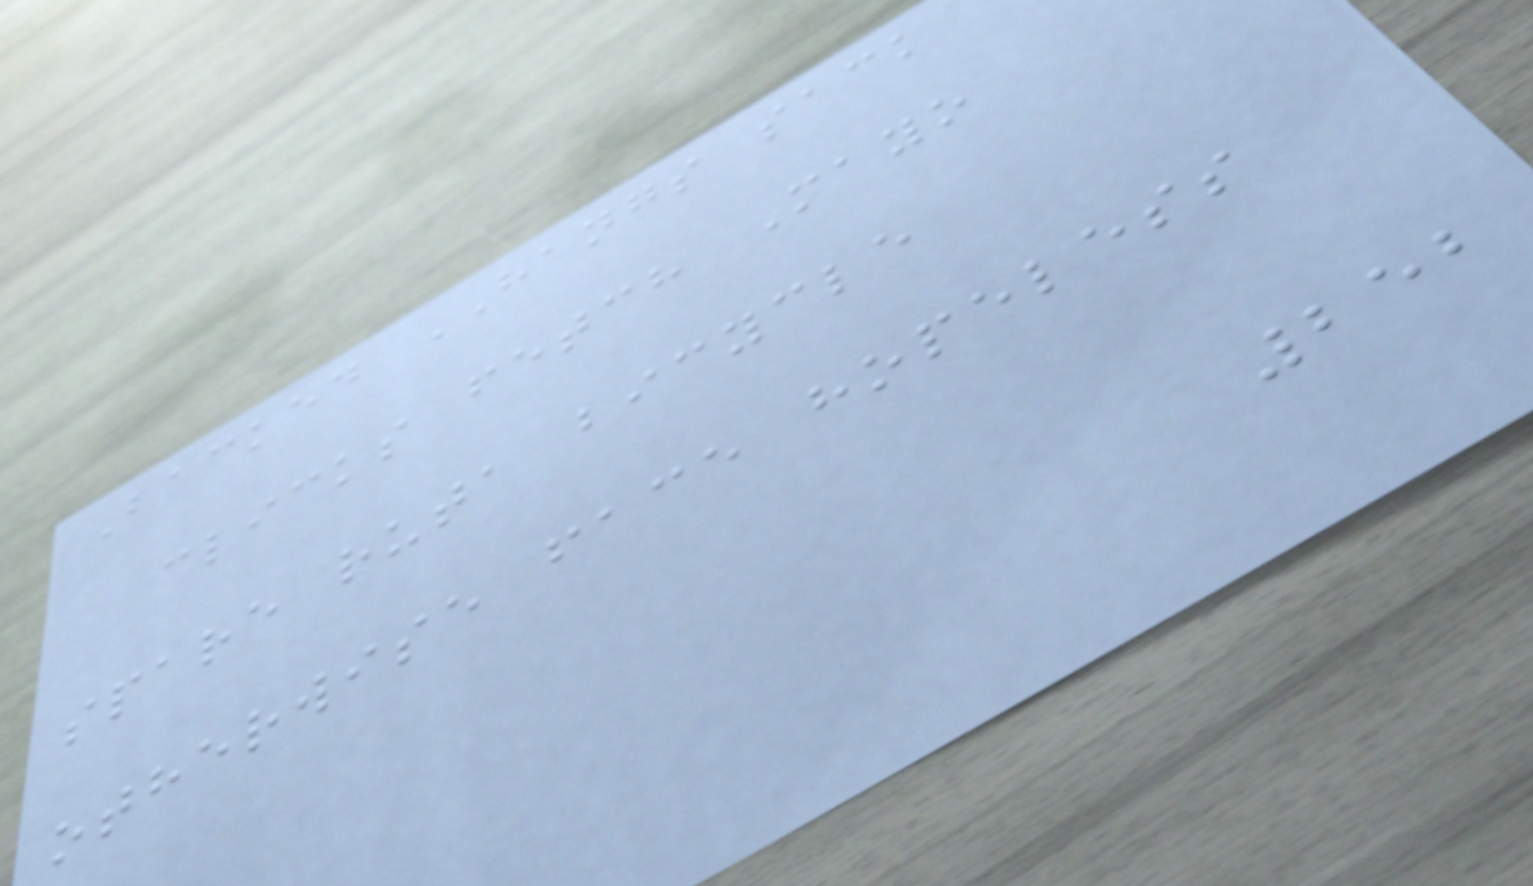Backed HANGS sack
clicks fetch Mayo
spare ruta bicycle
otherwise face hopeless
252
